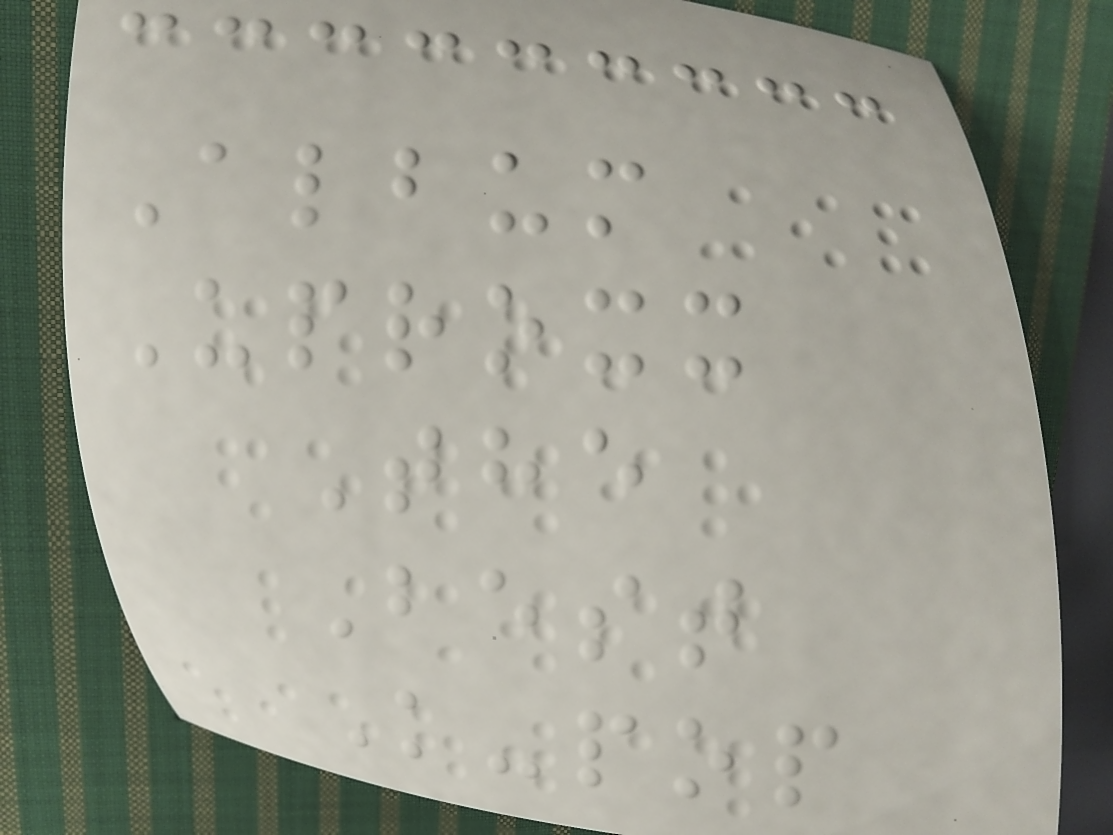Album
Uproxx
The
Best
K-pop
